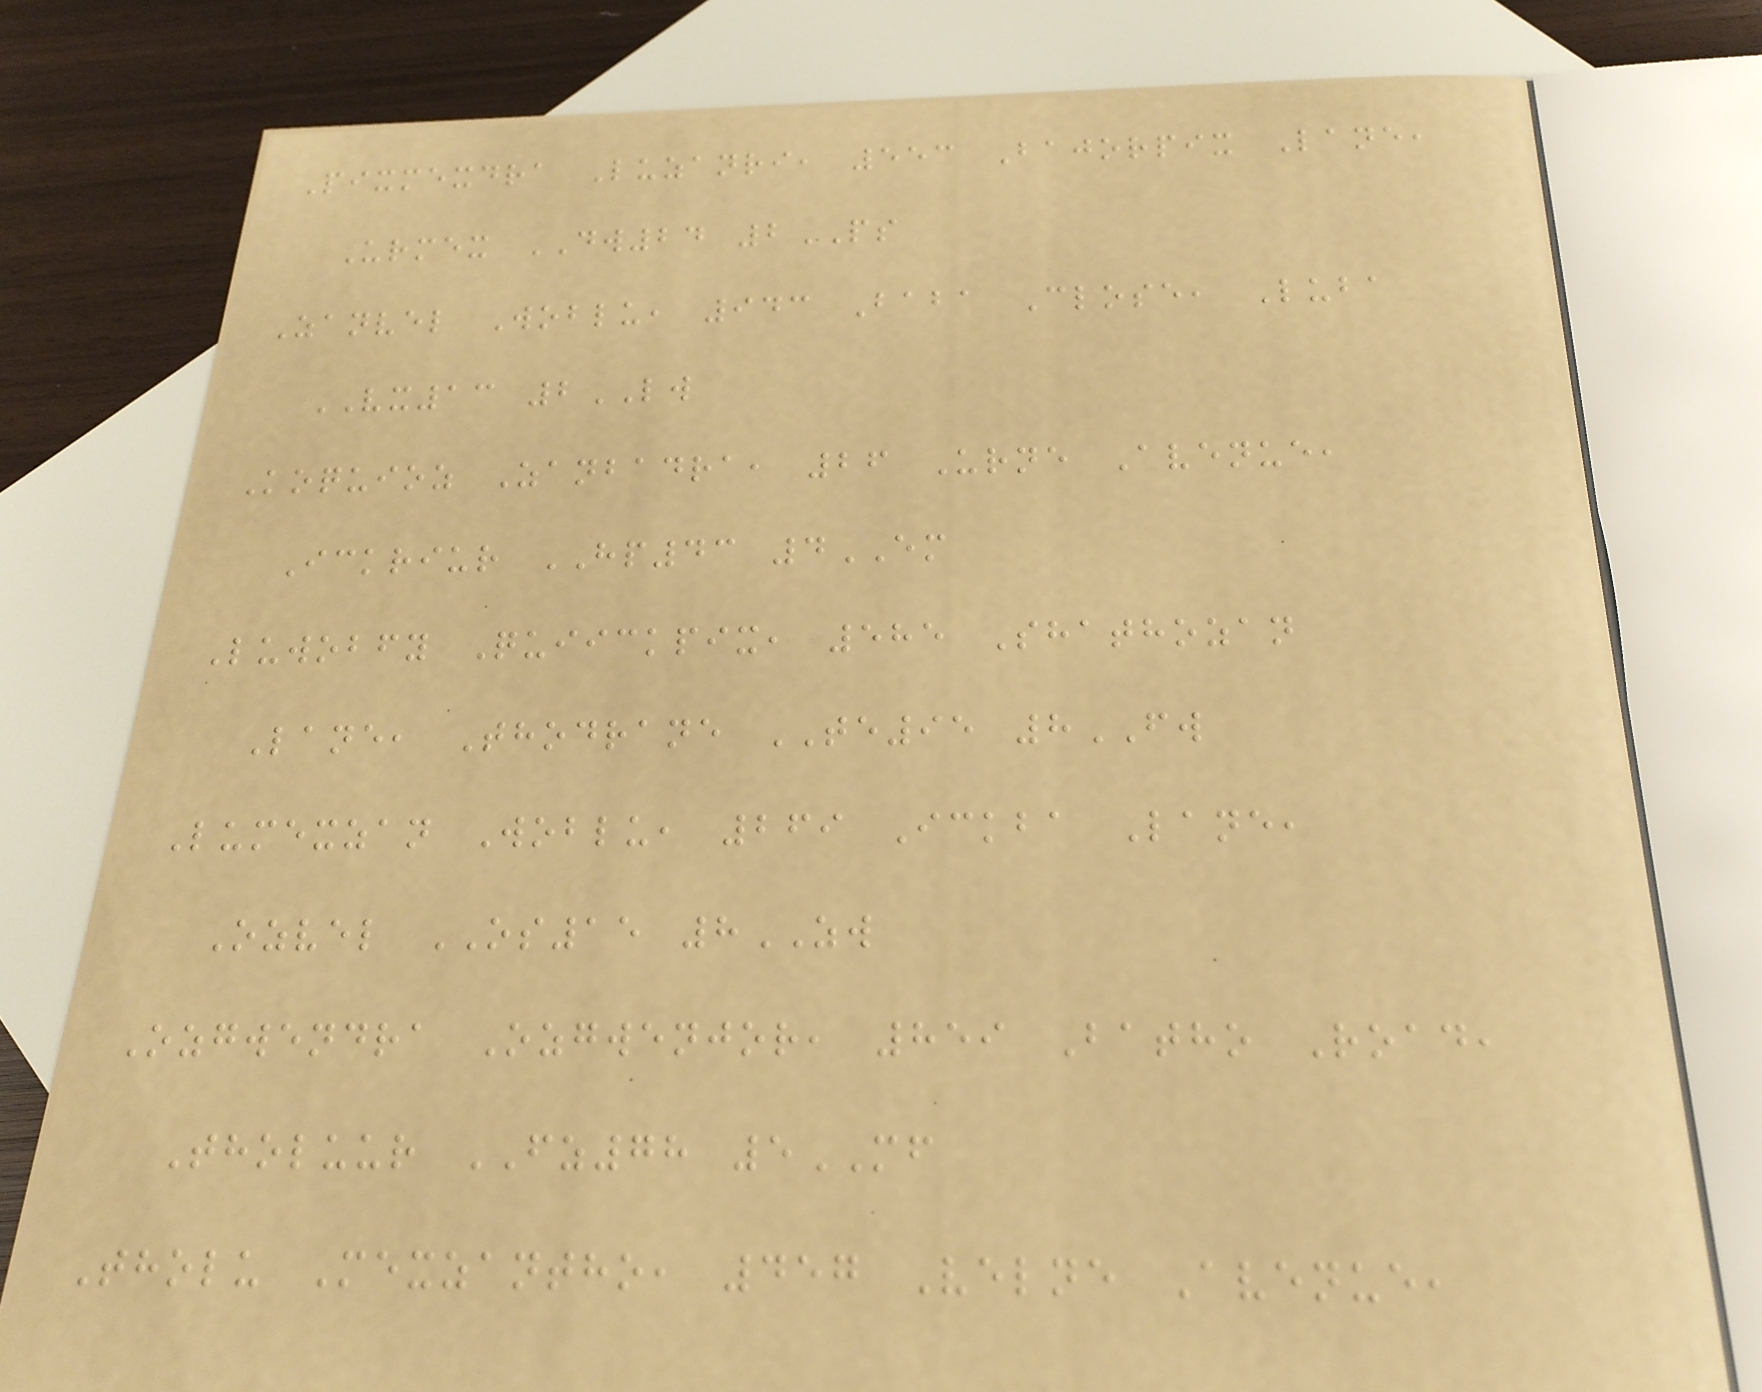Pixmexdra Luzanri, 553 Bajorpix Lane,
Urmex DW24 2PS
Zanvel Woblu, 943 Baba Close, Luba
VX13 2LW
Koquioz Zanbadra, 26 Urne Avenue,
Ickriur HP43 4EM
Luwobfy Quiickpix, 585 Shathozan
Lane, Thodrane TE95 8FW
Lumexzan Woblu, 269 Ickba Lane,
Ozvel OS15 8ZW
Ozgwendra Ozgwenjor, 859 Batho Road,
Tholuur FZ78 5MF
Tholu Mexzantho, 457 Velne Avenue,
